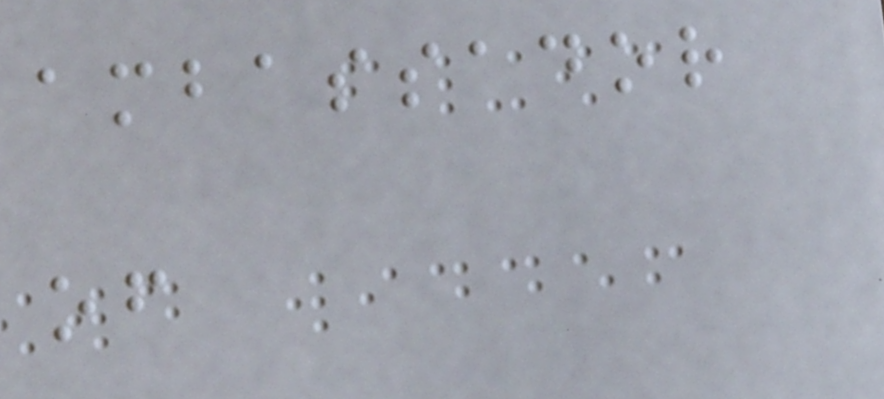ambassador
of
